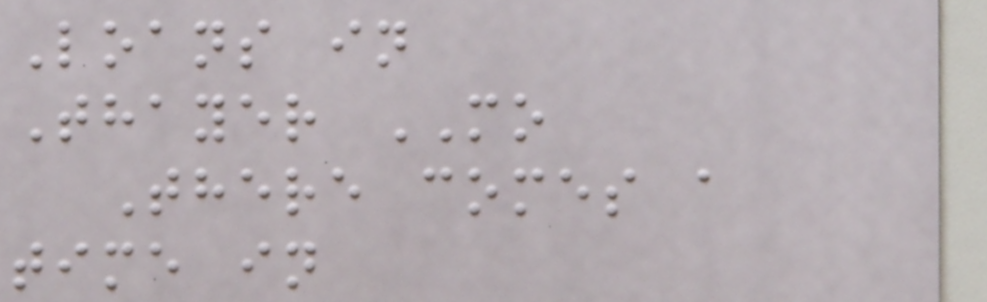Loans in
Thayer MO
There comes a
time in
